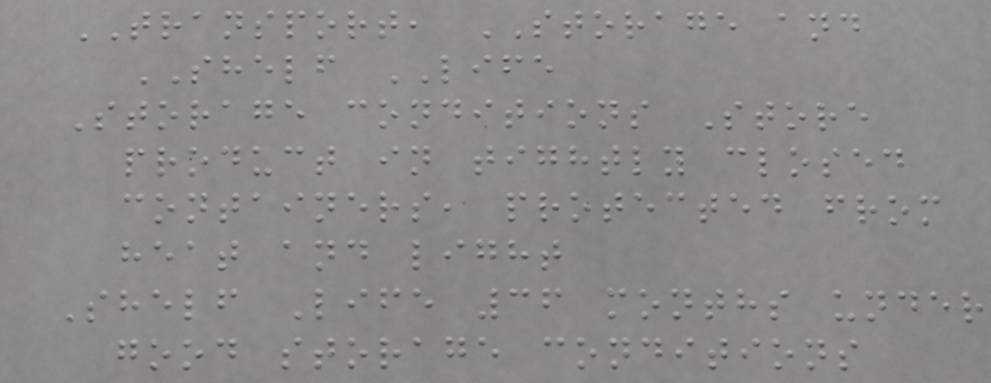TRANSPORT, STORAGE and
SHELF LIFE
Storage conditions Store
product in tightly closed
containers, protected from
heat and light
Shelf Life 36 months under
good storage conditions
